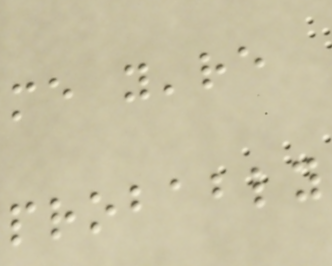me you're
probably
